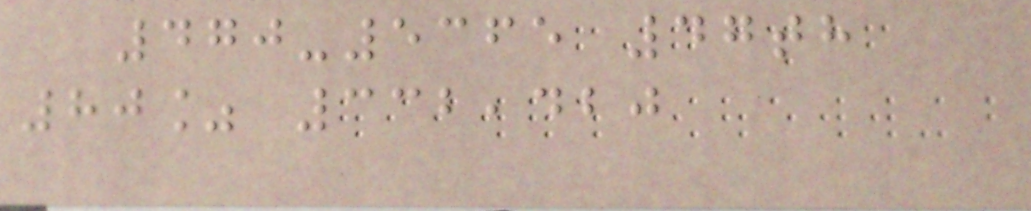470-5365 47th
80% 332,420
